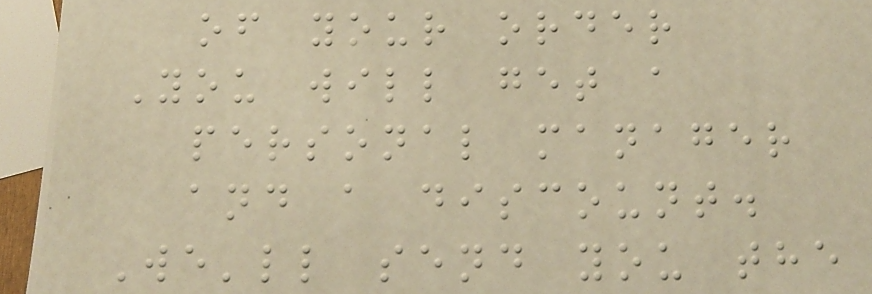of your order
You will get a
personal manager
and a discount.
We'll send you the
